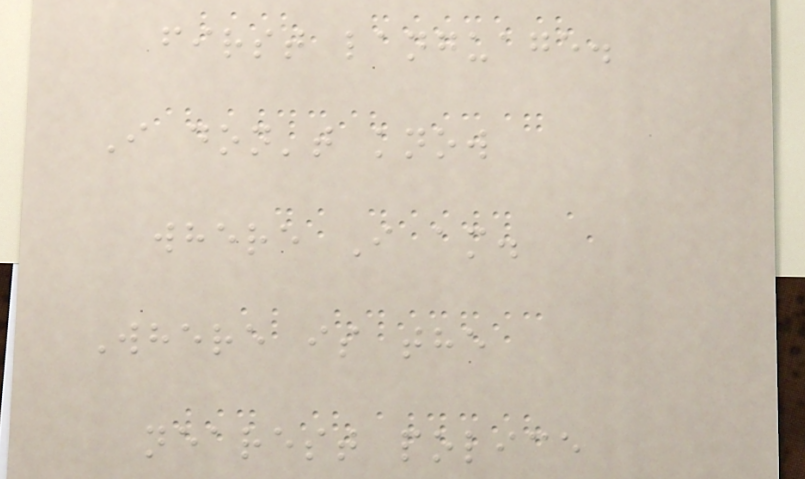first language.
I don't know
where I am.
Where is the
nearest police
